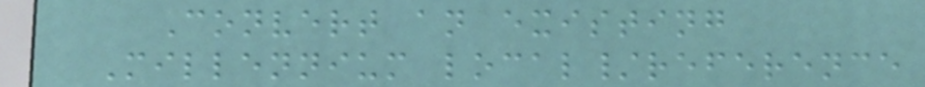Convert an existing
Millennium local/reference
